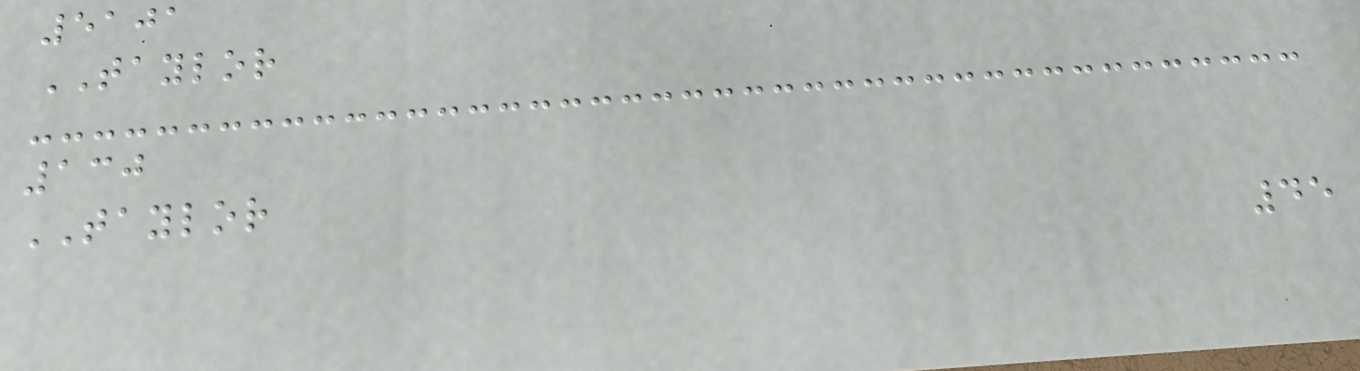5101
TAYLOR
130
TAYLOR
45
